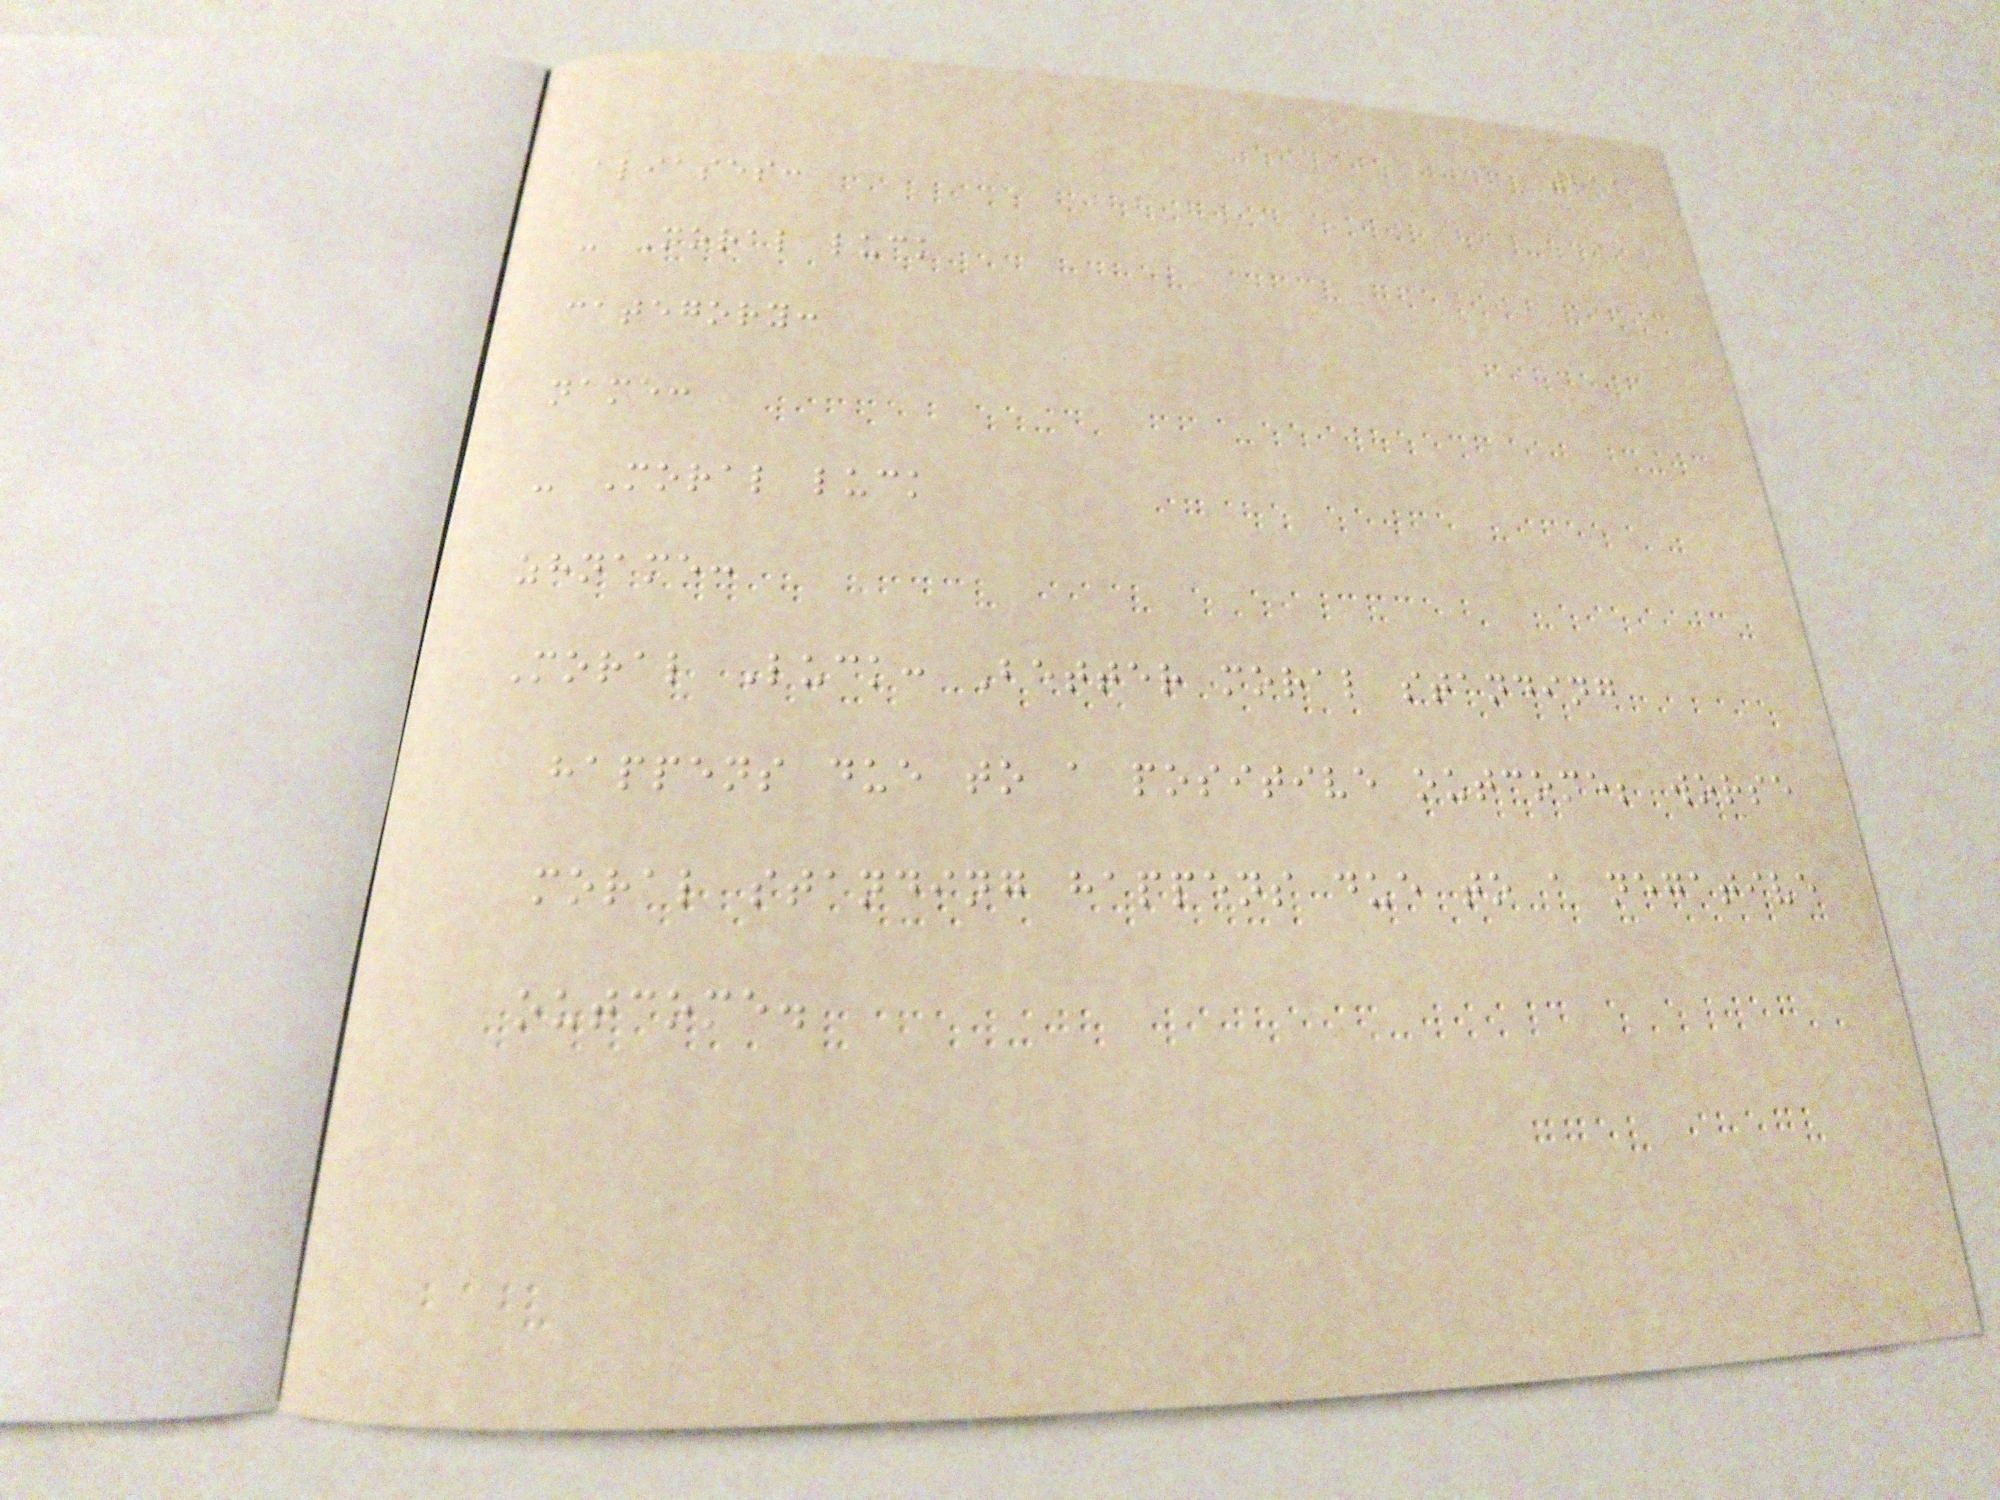211
aliases:
- Moral luck
category:
name:
- Moral luck
zhname:
Moral Luck: Better moral standing
happens due to a positive outcome; worse
moral standing happens due to a negative
outcome.
